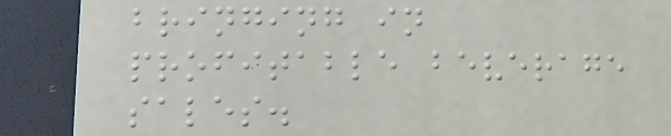bringing in
profitable beverage
sales.
